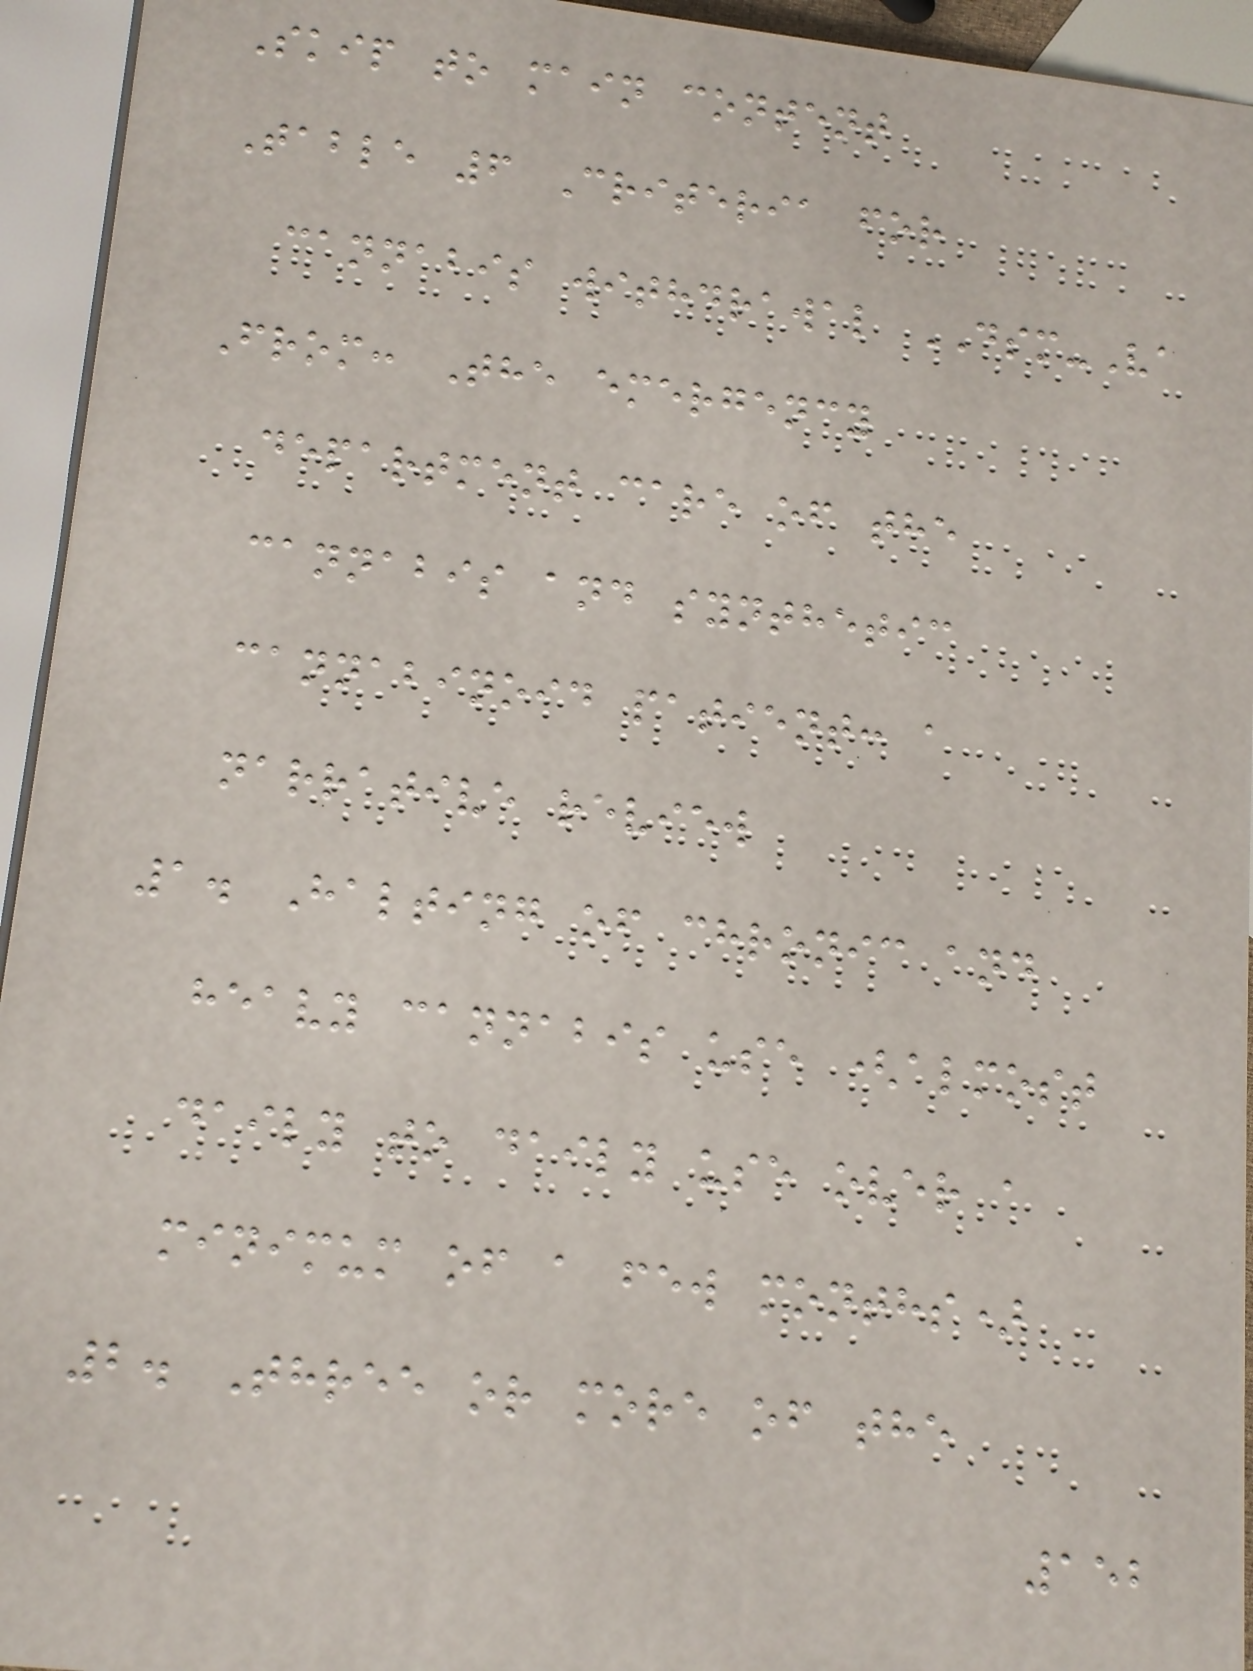Skip to main content
Table 6 Criteria for
cannabis withdrawal DSM-Va
From: The emergency
department care of the
cannabis and synthetic
cannabinoid patient: a
narrative review
1. Halting of chronic and
heavy cannabis use (almost
daily to daily use over a
minimum of a few months)
2. Three or more of the
152
